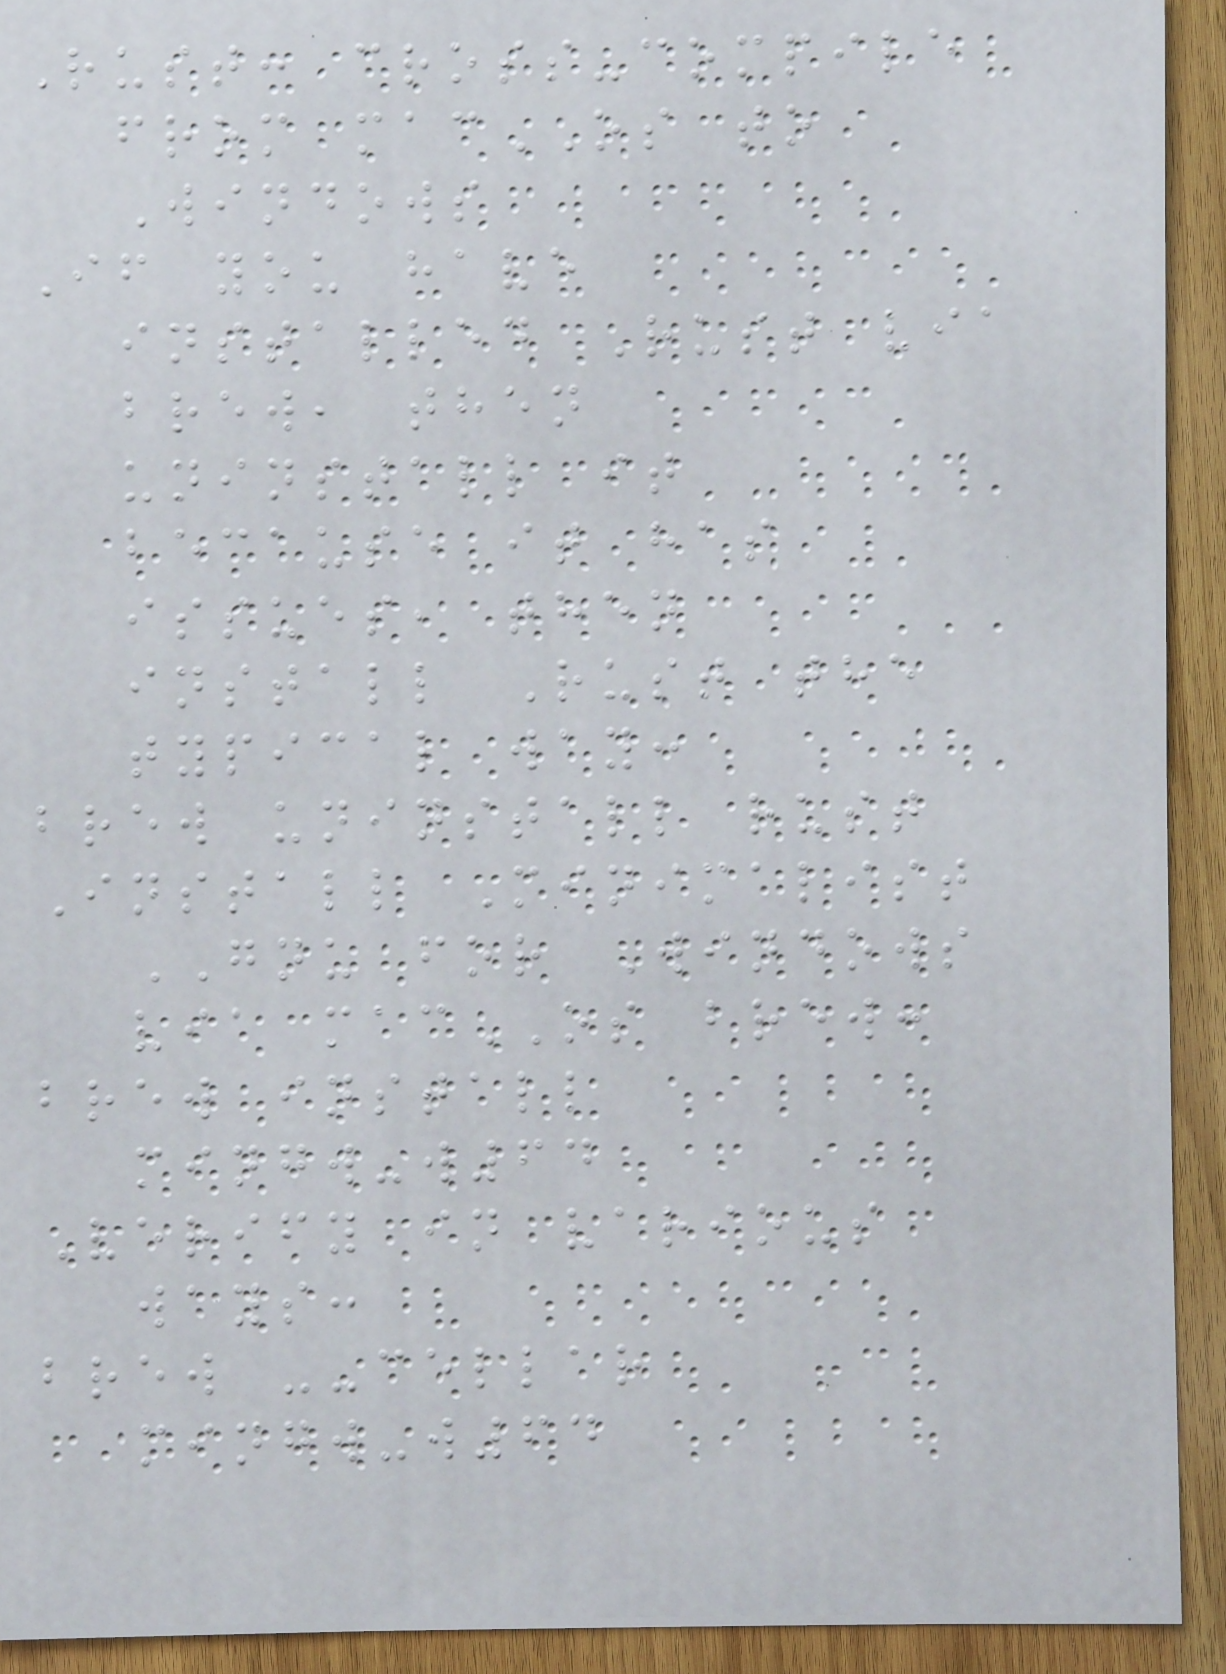Rust: cross-compile
from macOS to
Windows
If you have
installed Rust via
brew, then
uninstall it
because it has
issues, then
install Rust the
typical way:
brew uninstall rust
Install Minimalist
GNU for Windows
via macOS brew:
brew install
mingw-w64
Verify in various
ways:
brew --cellar
mingw-w64
